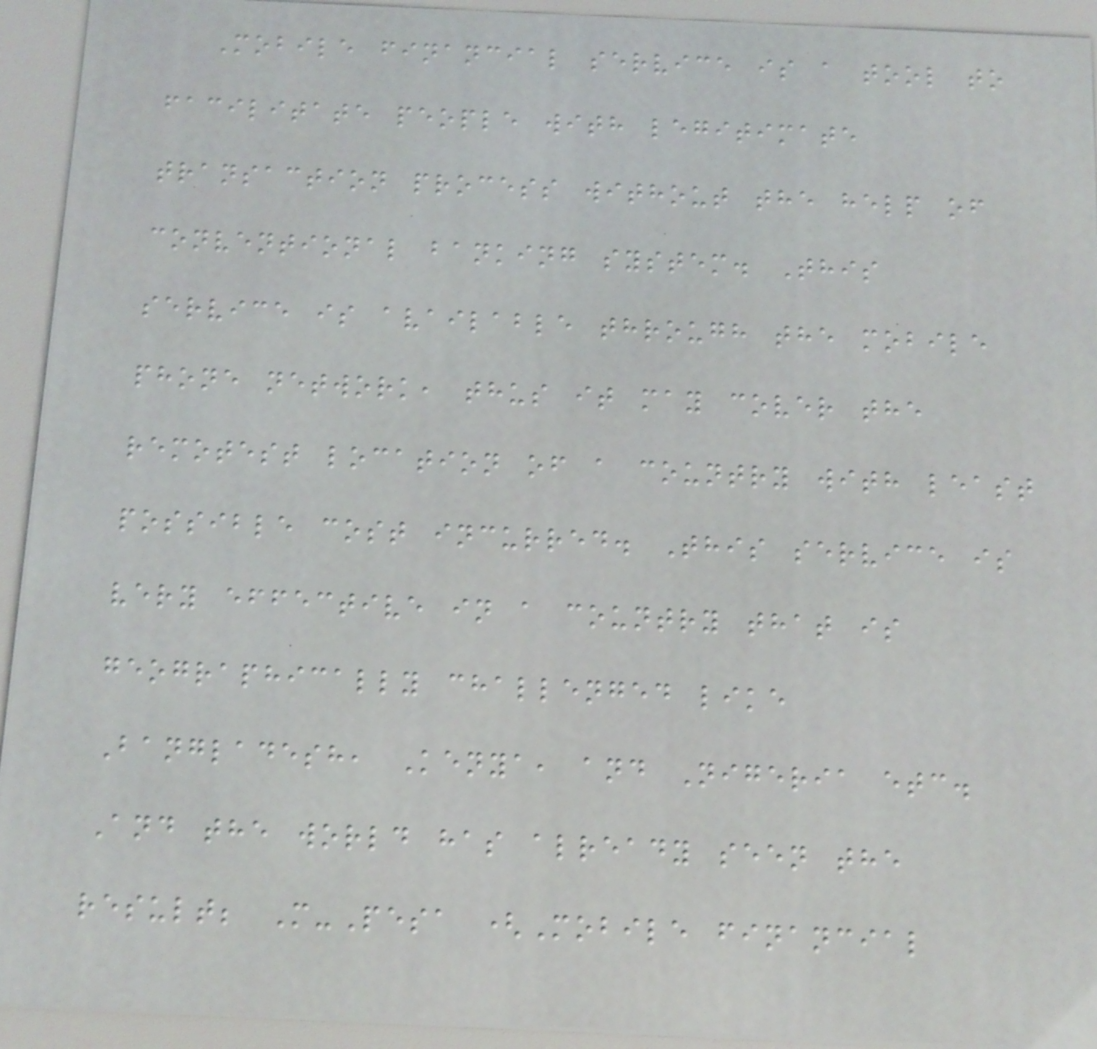Mobile financial service is a tool to
facilitate people with legitimate
transaction process without the help of
conventional banking system. This
service is available through the mobile
phone network, thus it may cover the
remotest location of a country with least
possible cost incurred. This service is
very effective in a country that is
geographically challenged like
Bangladesh, Kenya, and Nigeria etc.
And the world has already seen the
result; M-Pesa (Mobile financial
